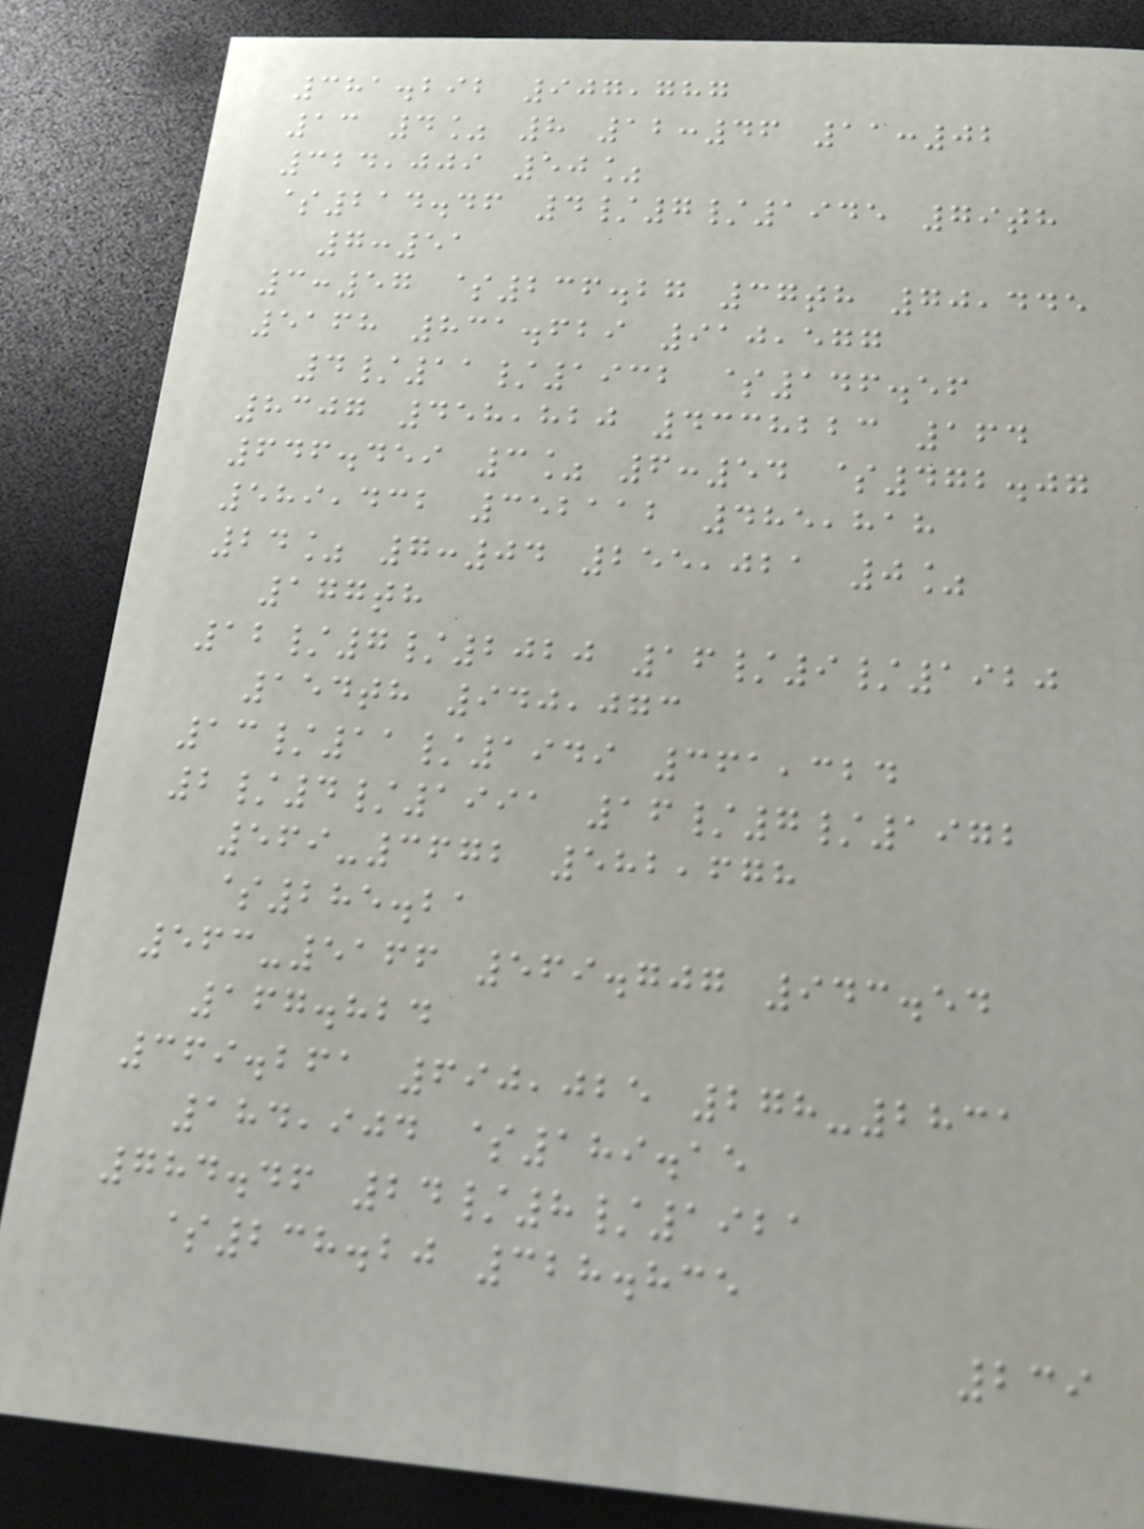381.292 907,787
13 4% 8 12:46 11:02
324,009 50%
$214.46 4/7/1945 79th
7:51
3:57 $236.27 37th 70,445
5168 831.629 910,577
4/11/1932 $146.56
8307 458,820 4338223 164
646.459 3% 6:54 $472.07
589,432 352112 485,818
24% 7:04 255,021 0%
177th
12/7/2020 16/9/1920
154th 940,073
13/11/1949 361,324
2/4/1991 16/7/1972
569-3672 582,678
$285.21
563-5166 569.707 943.54
167.824
369.261 690,025 278-2831
184,904 $189.15
784.46 24/8/1921
$238.20 328.835
239
